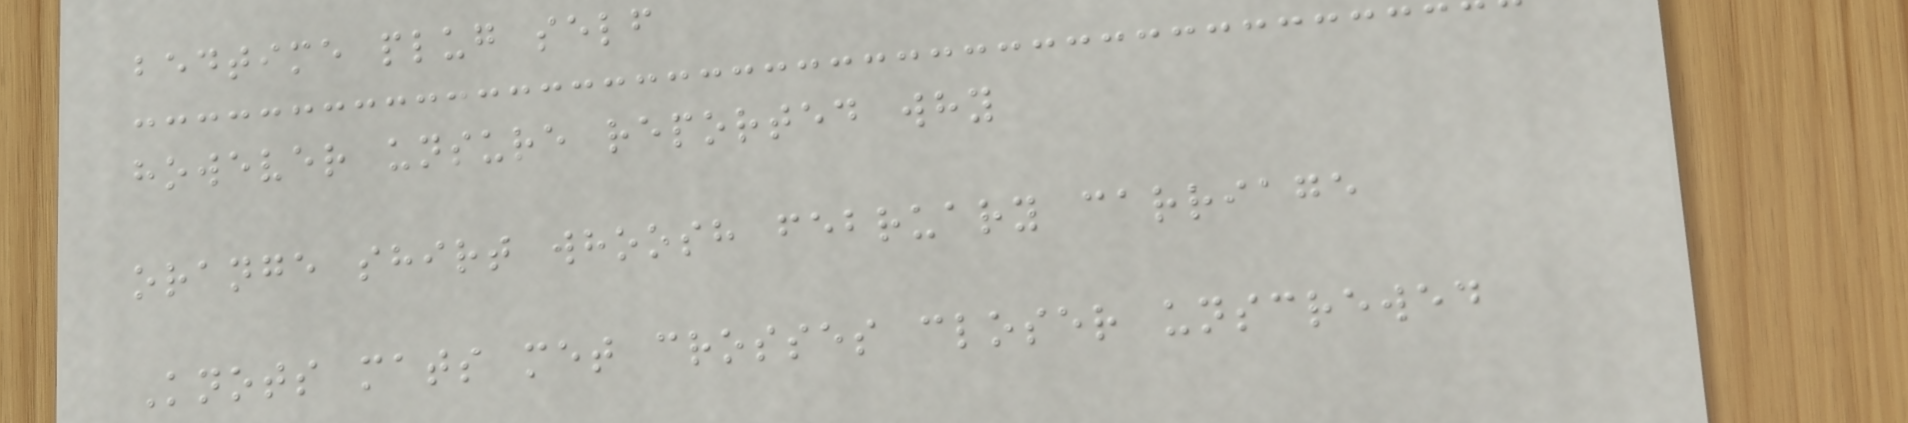bedtime plug self
however unsure reported why
orange shirt whoosh february carriage
Knots mats met crosses closer unscrewed
